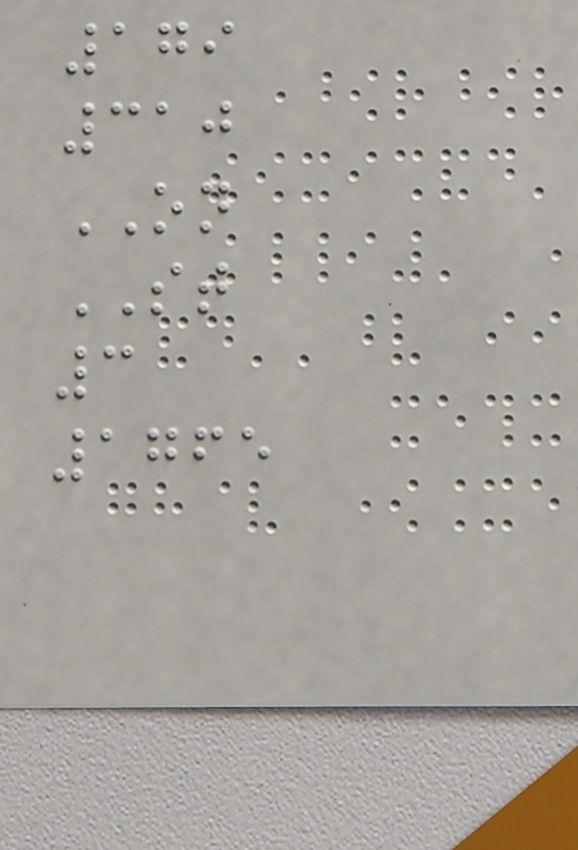179
310
ON
ST
3
1765
